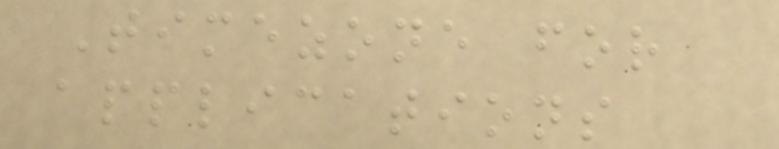Timezone for
applications
